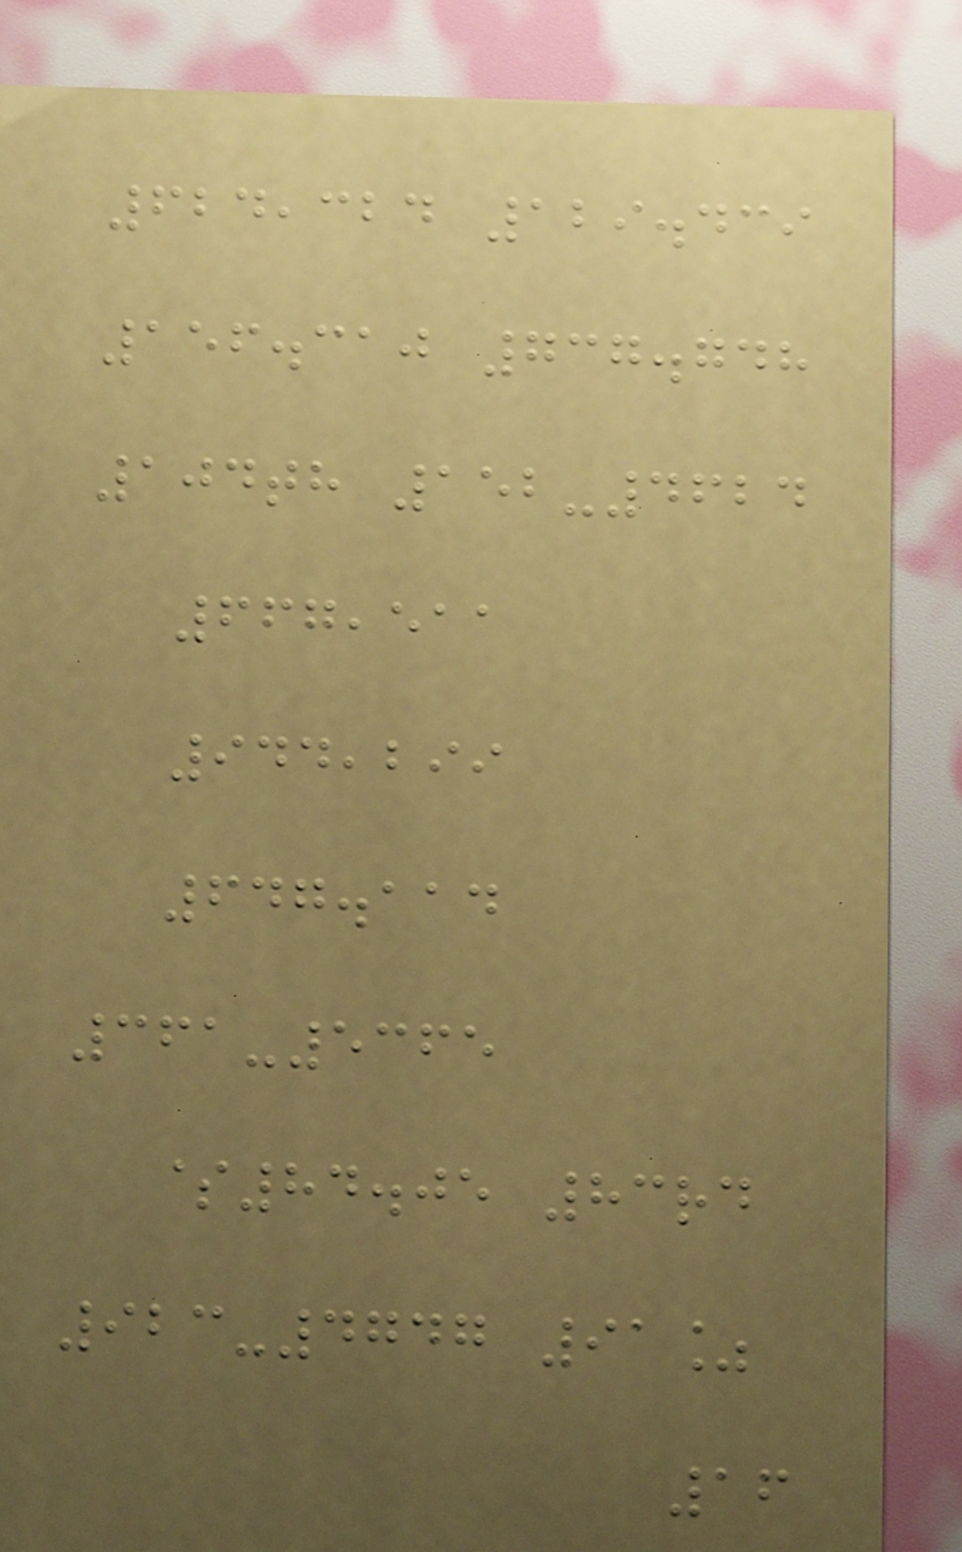624,324 129.439
156.310 737.748
104th 152-4624
667,511
944,299
647.114
361-5365
$84.05 83rd
923-4747 91%
16
